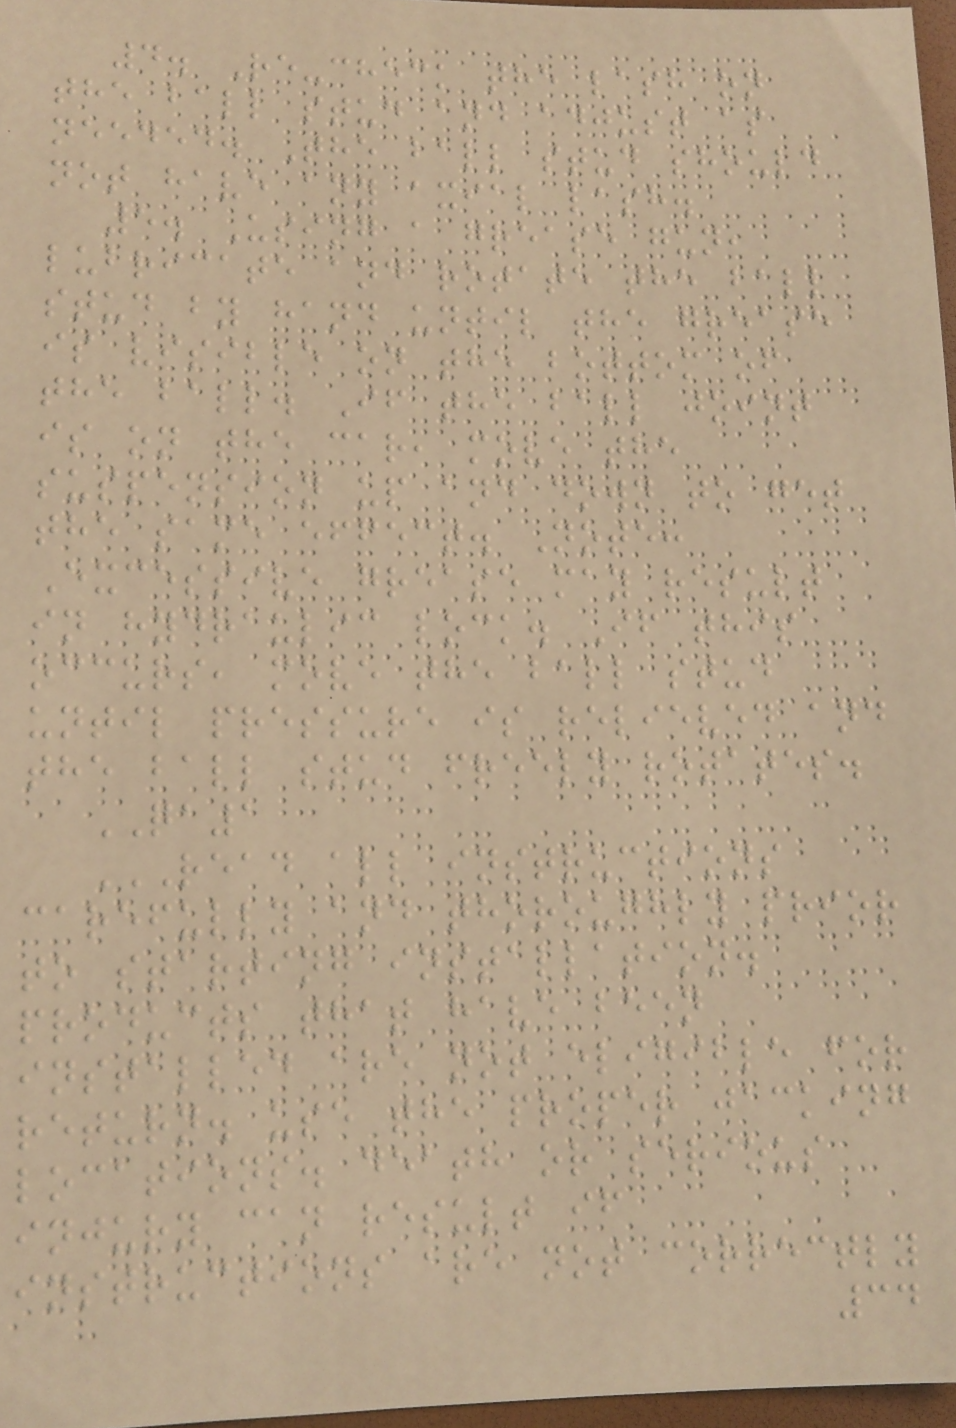4. Re-check the lash on
the ball stud and adjust as
needed. The ball stud should
not have any axial lash.
5. Using a grease gun,
lubricate and rotate the ball
stud by hand until the grease
is visible on the bottom of
the ball. If the ball joint
is on the car, move the
suspension up and down to get
the same effect. Note:
Excessive grease may result
in hydraulic lock. If this
occurs, move the ball stud
until pressure is relieved and
the ball stud freely rotates.
QA1
READ ALL INSTRUCTIONS
CAREFULLY AND THOROUGHLY PRIOR
TO STARTING INSTALLATION.
PRODUCTS THAT HAVE BEEN
INSTALLED ARE NOT ELIGIBLE FOR
RETURN. USE THE PROPER JACKING
LOCATIONS. DEATH OR SERIOUS
INJURY CAN RESULT IF
INSTRUCTIONS ARE NOT CORRECTLY
34
